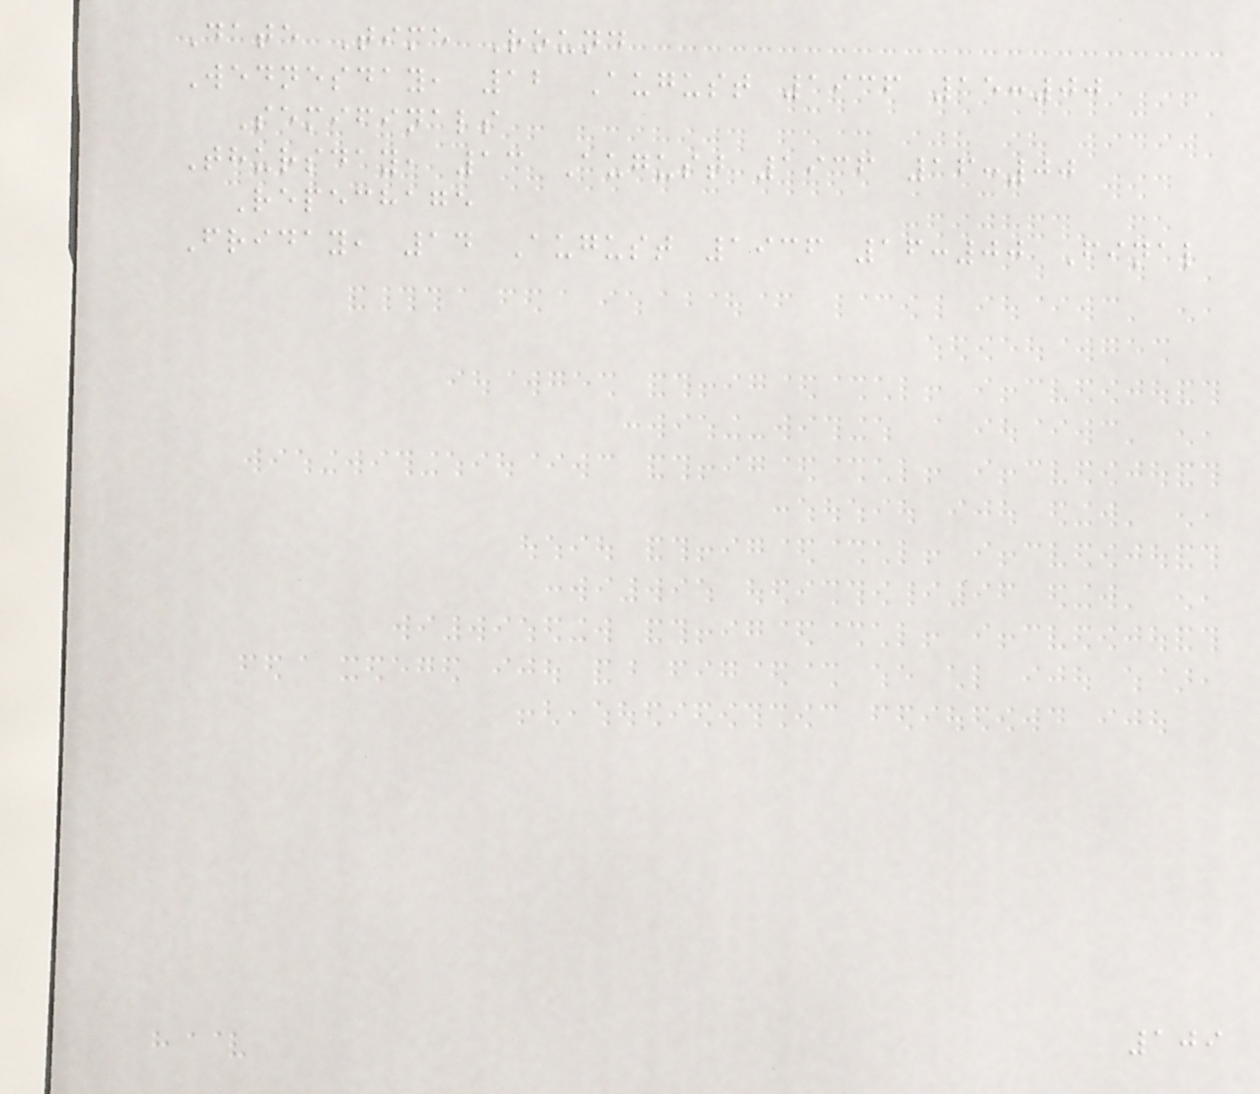Date Time Round
Wednesday, 12 August 1936 15:00
Semifinals
Thursday, 13 August 1936 16:00
Repechage
Friday, 14 August 1936 16:00 Final
109
